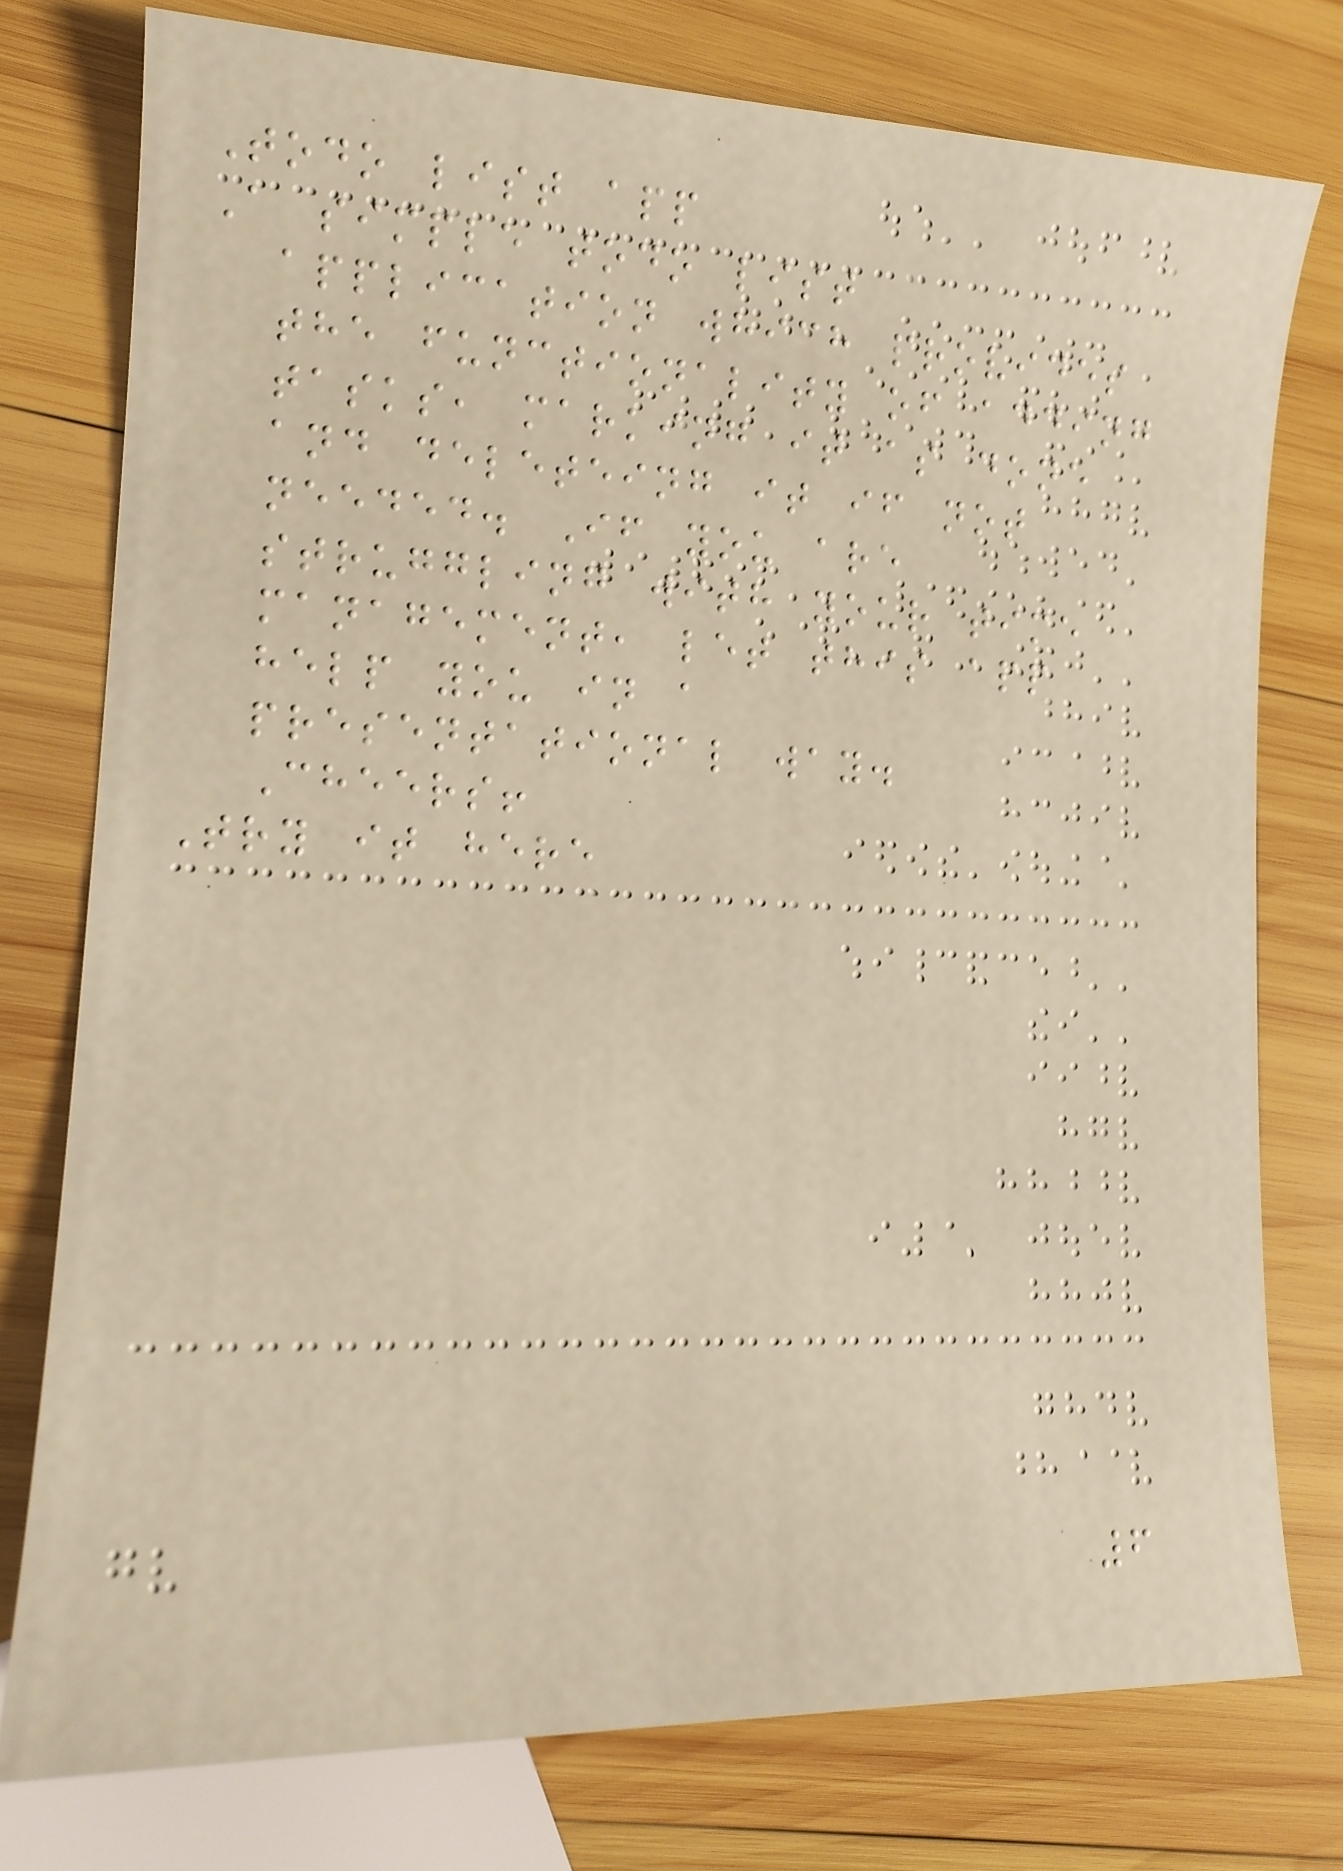Todo list app
A simple todo list
application which provides
the functionality of adding
tasks, marking it as done
and deleteing it if not
needed. If you are
struggling with your time
management, let this app
help you in a
presentational way.
Cheers!
Try it here
6
